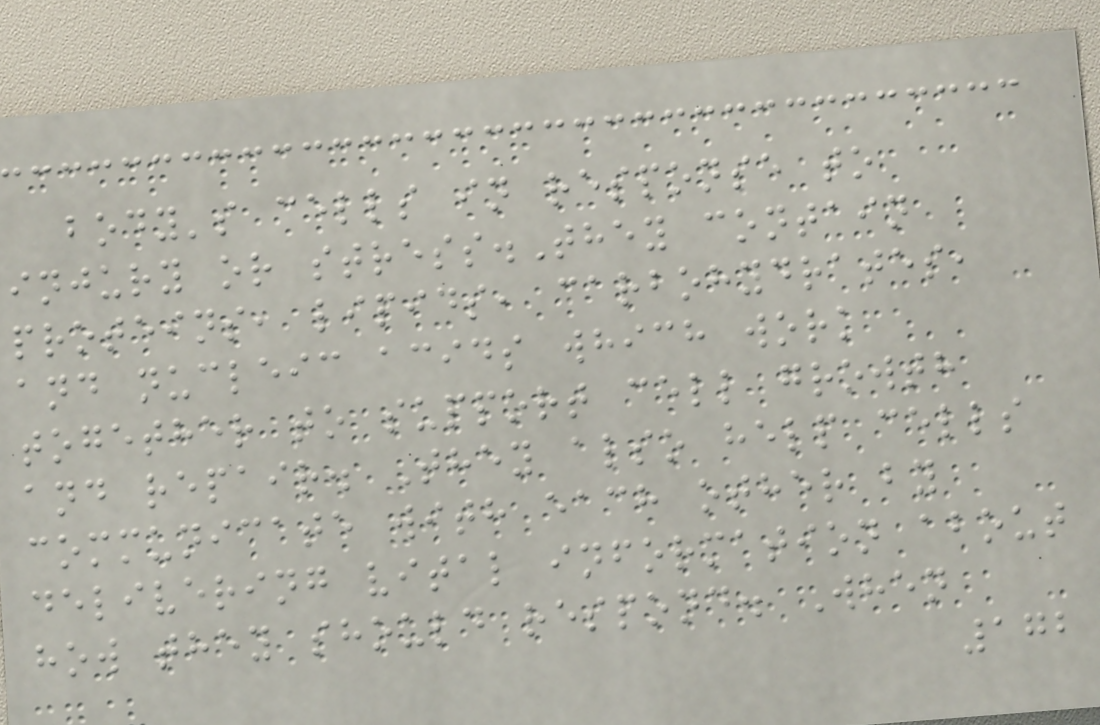body's cells in response to
injury or stress.They contain
proteins, lipids, carbohydrates,
and nucleic acids which work
together to support cell growth
and repair. They also help cells
communicate with each other by
delivering vital information about
how they should respond. When
172
